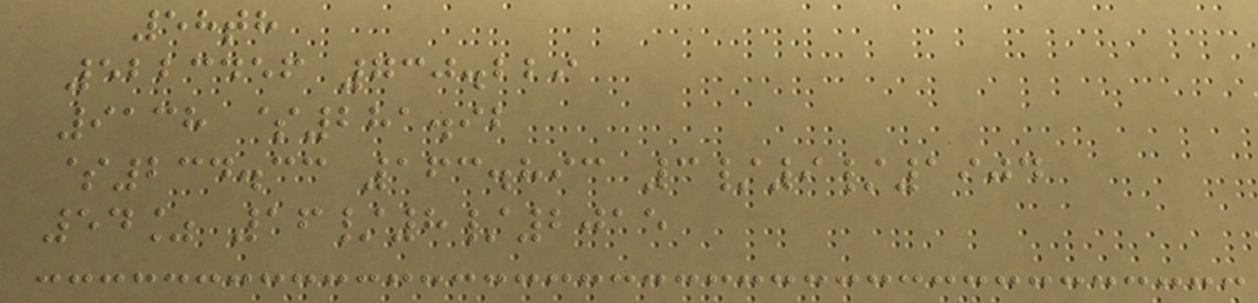58th
5223456 730.229
9138 $281.92
$234.33 163.893 3/9/1904
54% 16/8/2015
